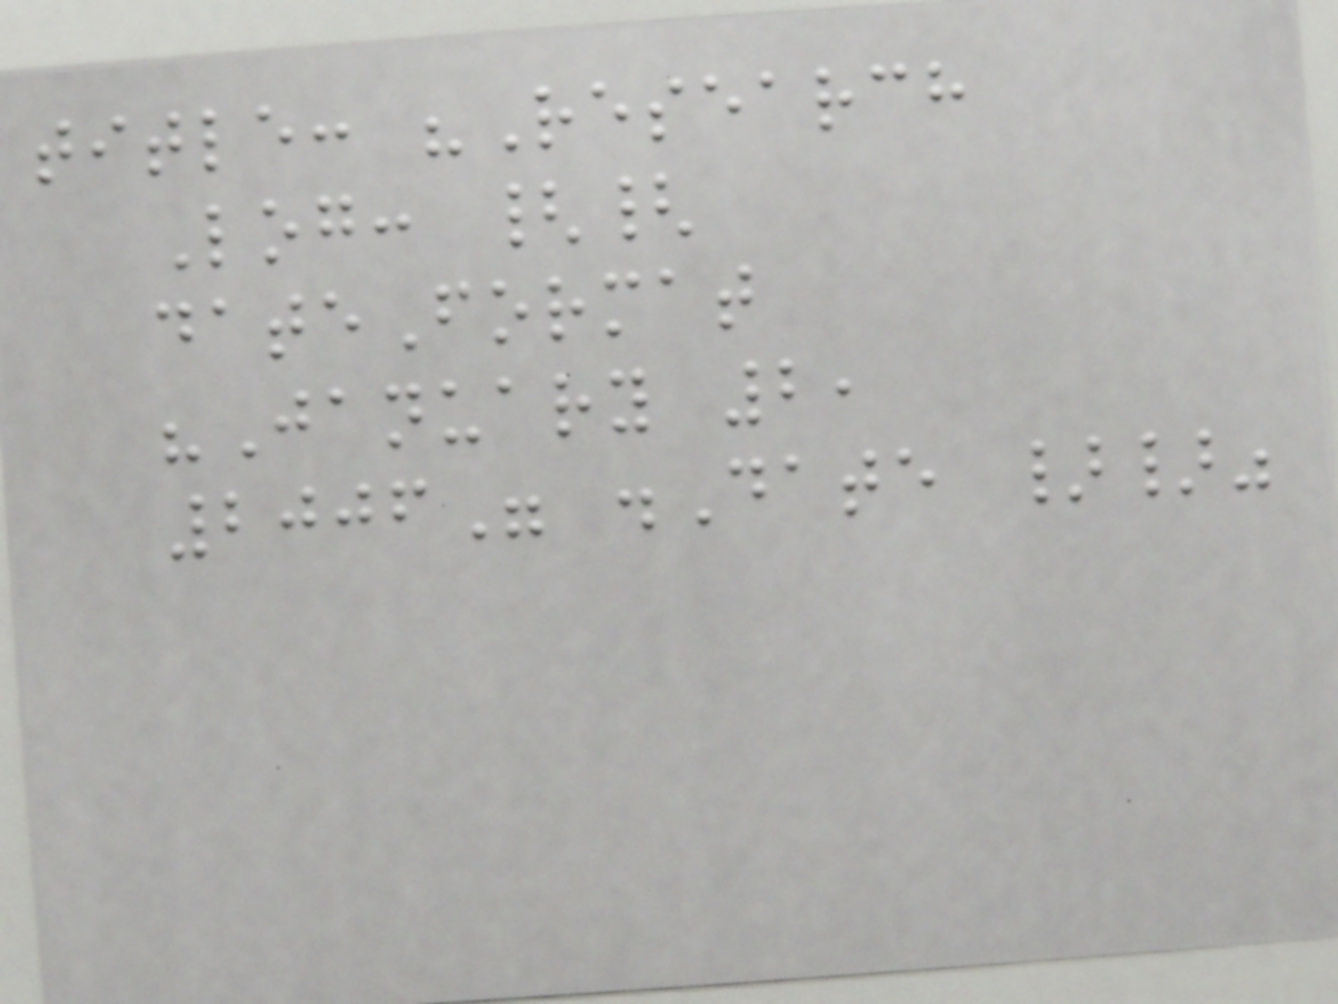title: "Research
Log: {{
dateFormat
"January 2,
2006" .Date }}"
